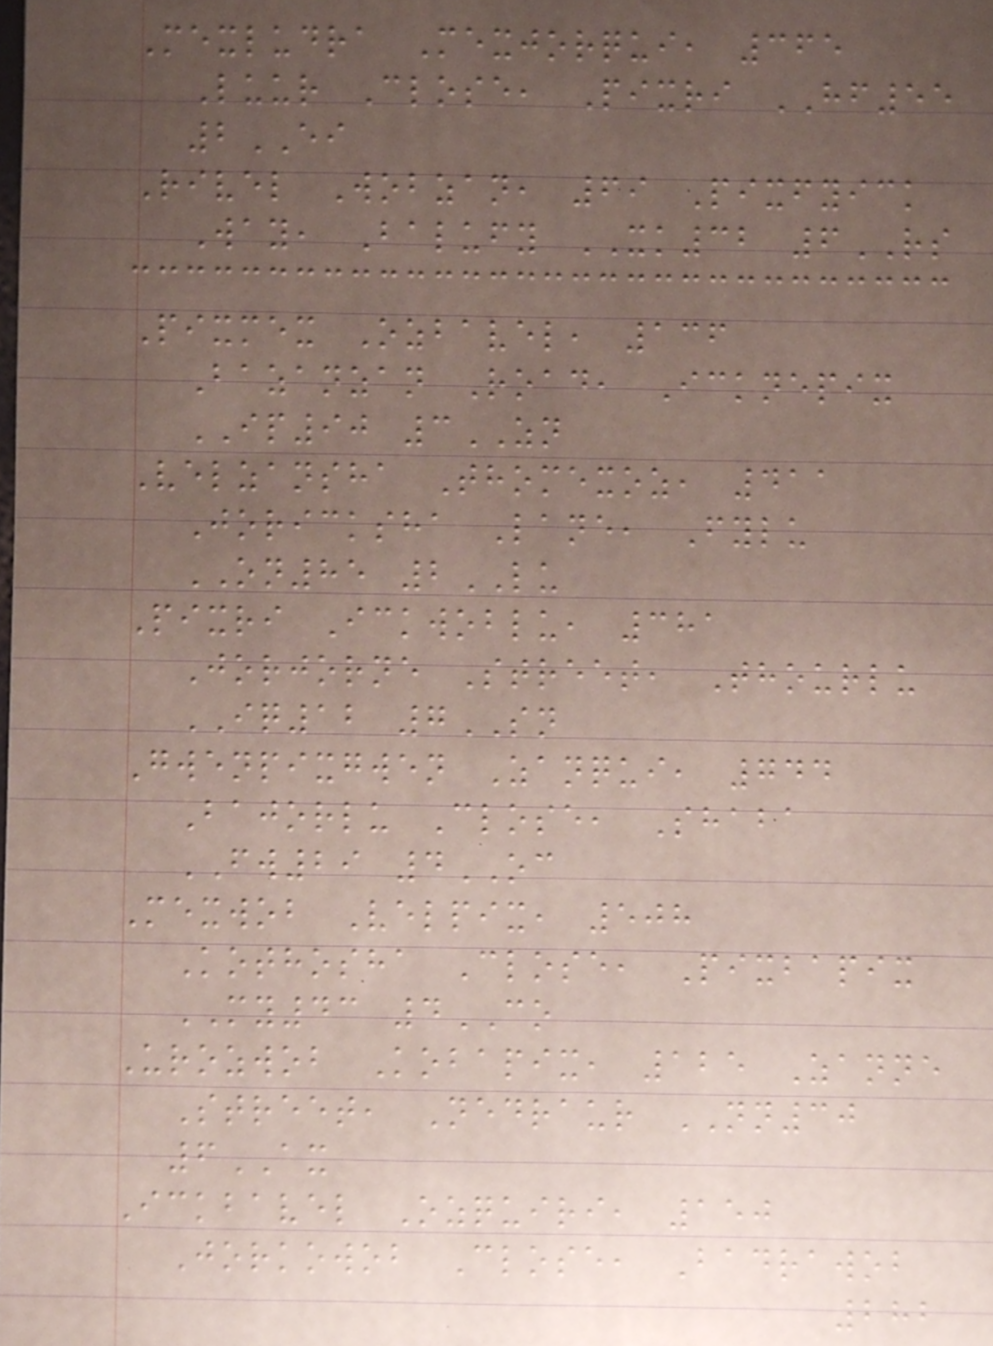Mexludra Mexjorqui, 365
Luur Close, Pixri HF55
2EI
Rivel Wobzan, 69 Pixfyick
Way, Balufy XK32 6RS
Pixmex Ozbavel, 136
Bazanzan Road, Icknepix
IP90 3ZN
Velzansha Thomexoz, 411
Joricksha Lane, Fylu
ON85 2LU
Pixri Ickwoblu, 381
Jorjorne Street, Thourlu
IQ12 7SN
Gwenpixgwen Zanqui, 744
Bajorlu Close, Shaba
FW29 4OC
Mexwob Velpix, 508
Kothosha Close, Pixbapix
MY43 4CO
Urozwob Kobapix, 125 Zanne
Street, Nedraur NN30
6AX
Ickbavel Ozquiri, 150
Jorkowob Close, Badrawob
282
